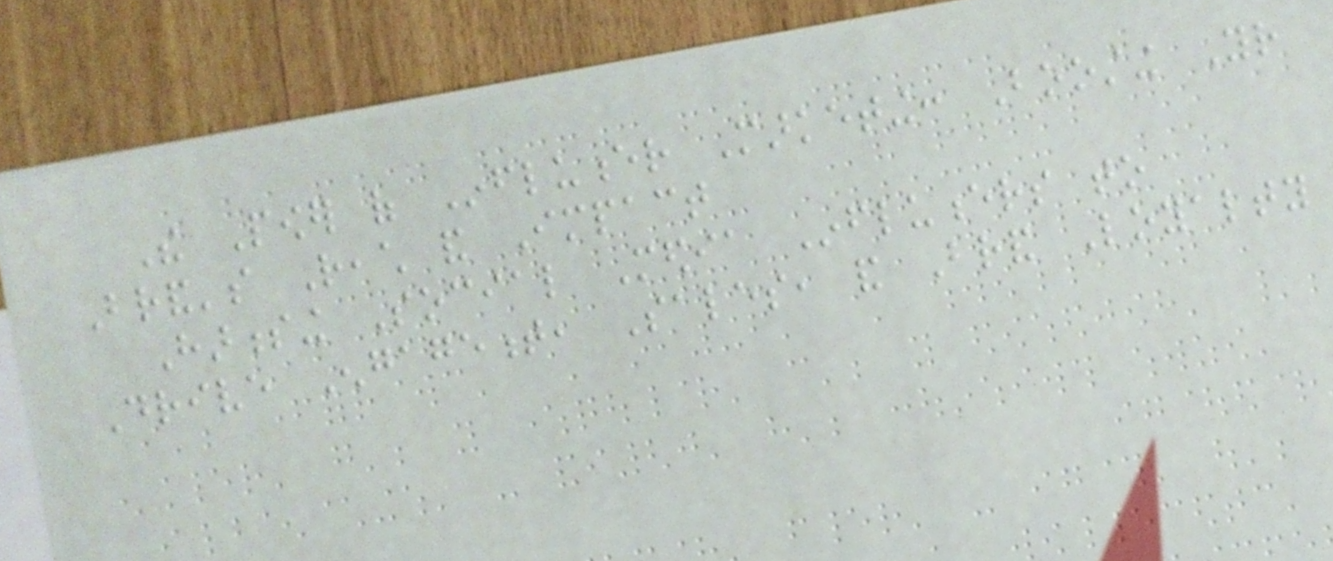The Power of Influencer Marketing: Boosting Your
Brand's Reach and Impact
Harnessing Social Media Influencers to
Drive Engagement, Sales, and Brand Loyalty
